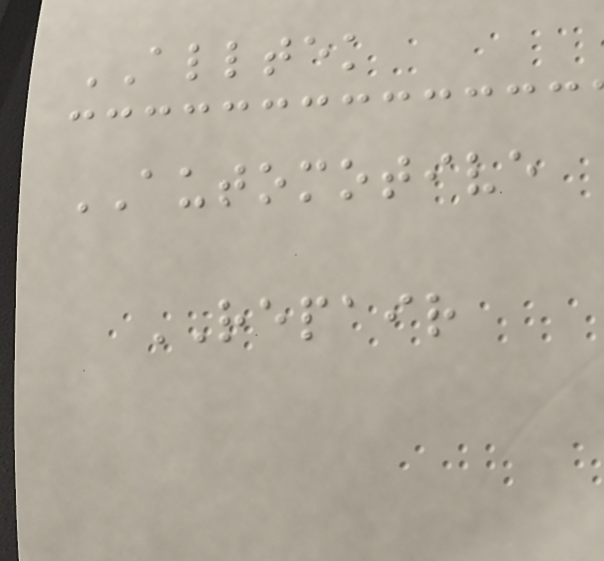ALLTEK
AUTOMOTIVE
REPAIR
